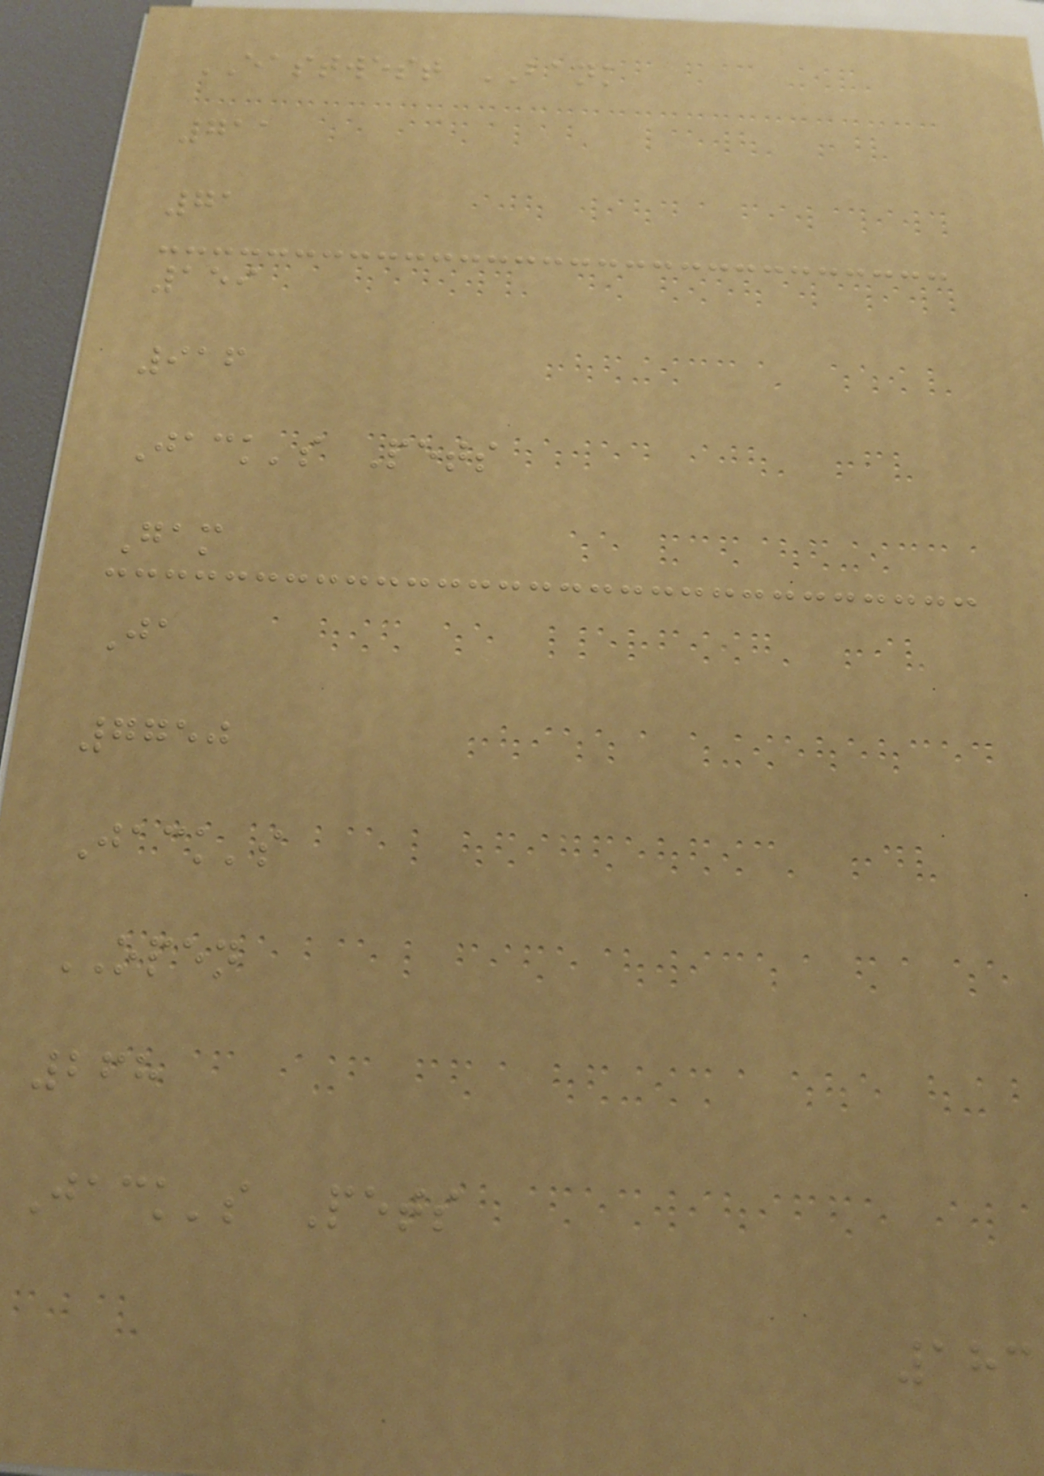EASTWEST BANK
711
71
159
916
Jack's Pets
Gam
Ja
7750
Jack's
OPEN
268
Jack's Pets
183
